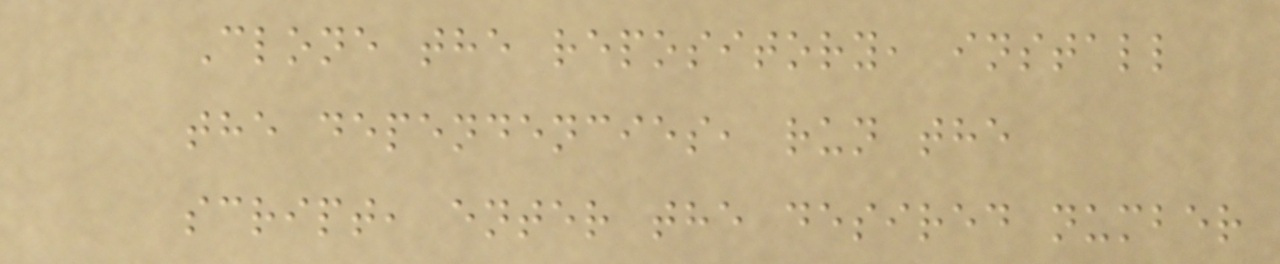Clone the repository, install
the dependencies, run the
script, enter the desired number
